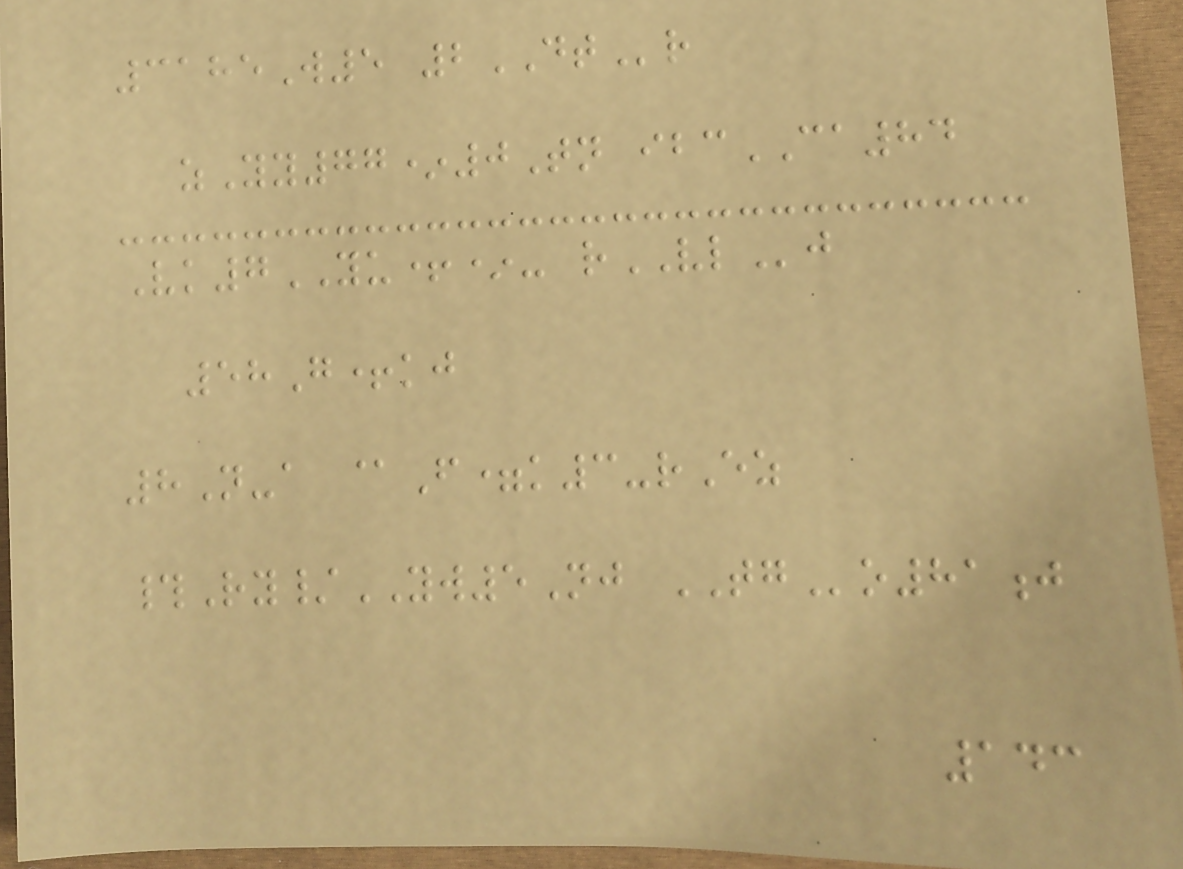3185W5 2DTr
zYy77*0Tn ibcCA84
Vk7YU+*- rVLj
58G+kj
8N-a @F=k3-rEz
#Ry/YW5Nj TGo81j
143
